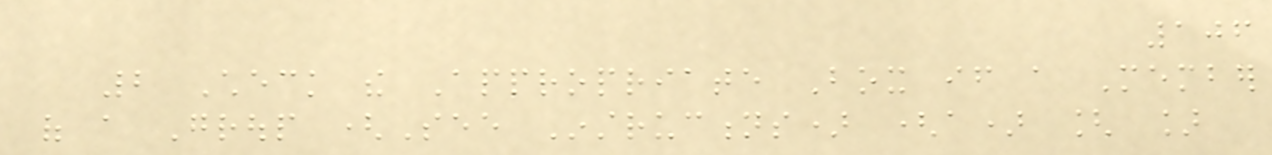106
2 Check the Appropriate Box if a Member
of a Group (See Instructions) (a) [ ]
